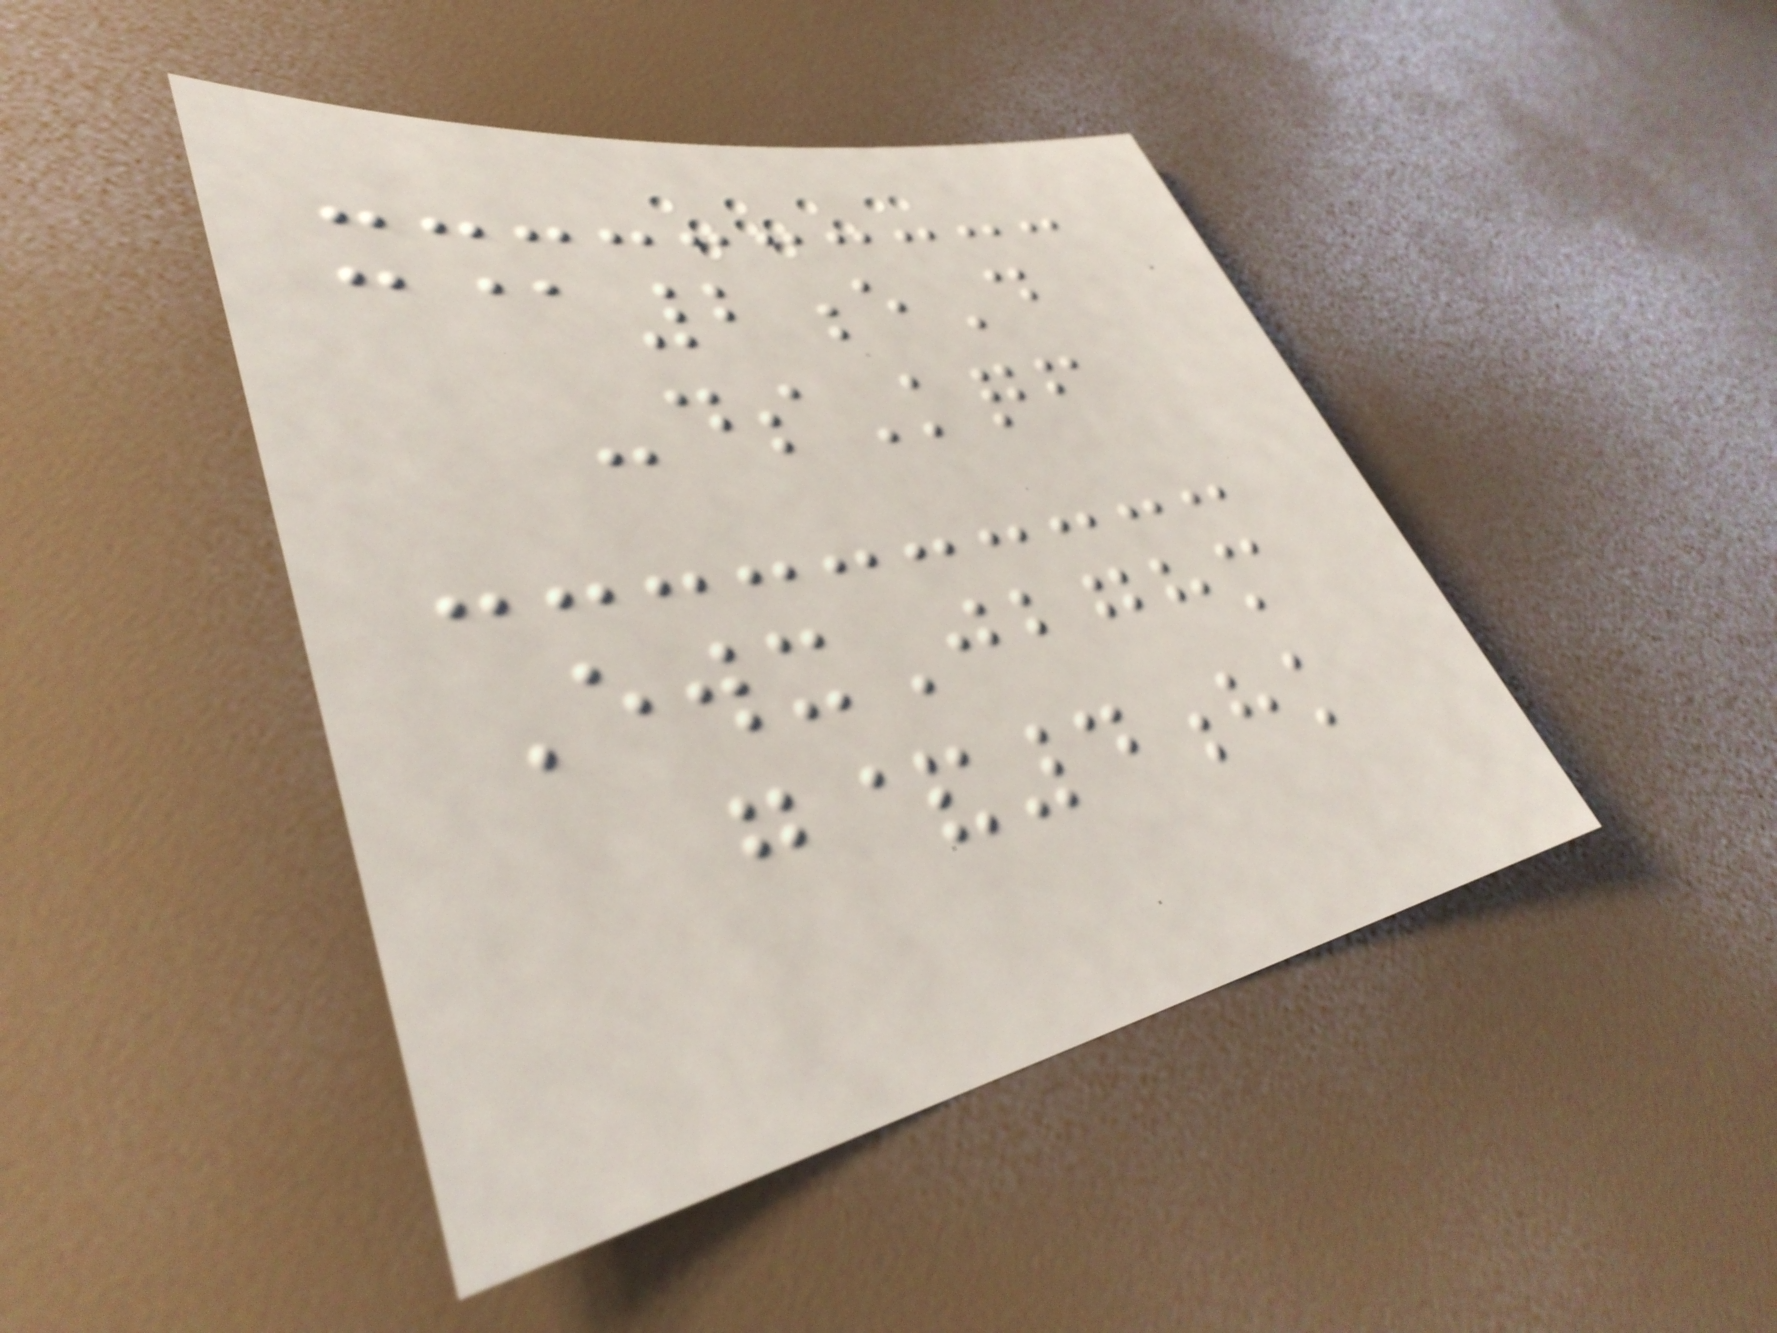c@2eD
-dsKqf
EwxJbghm
g&4hk
